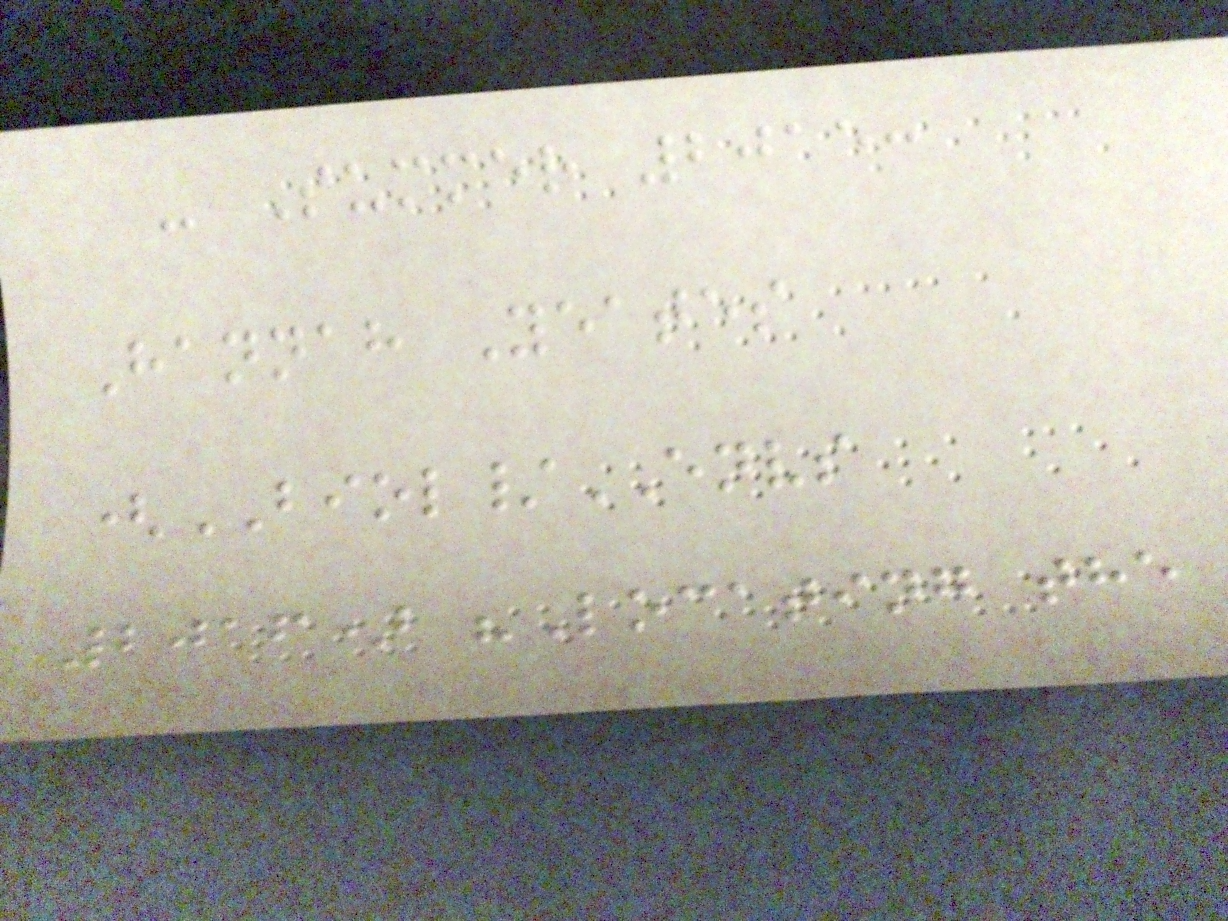- Summer 2015:
Hannah Yeates
(BIOL/ENVS
2016) "Locating the
